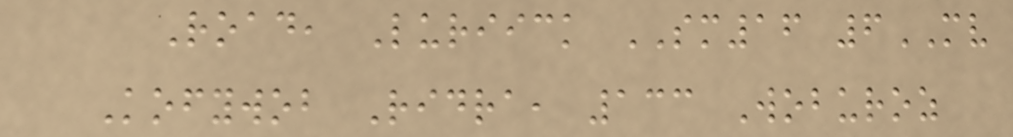Road, Luriick SM16 6MV
Kofywob Ridra, 133 Woburoz
